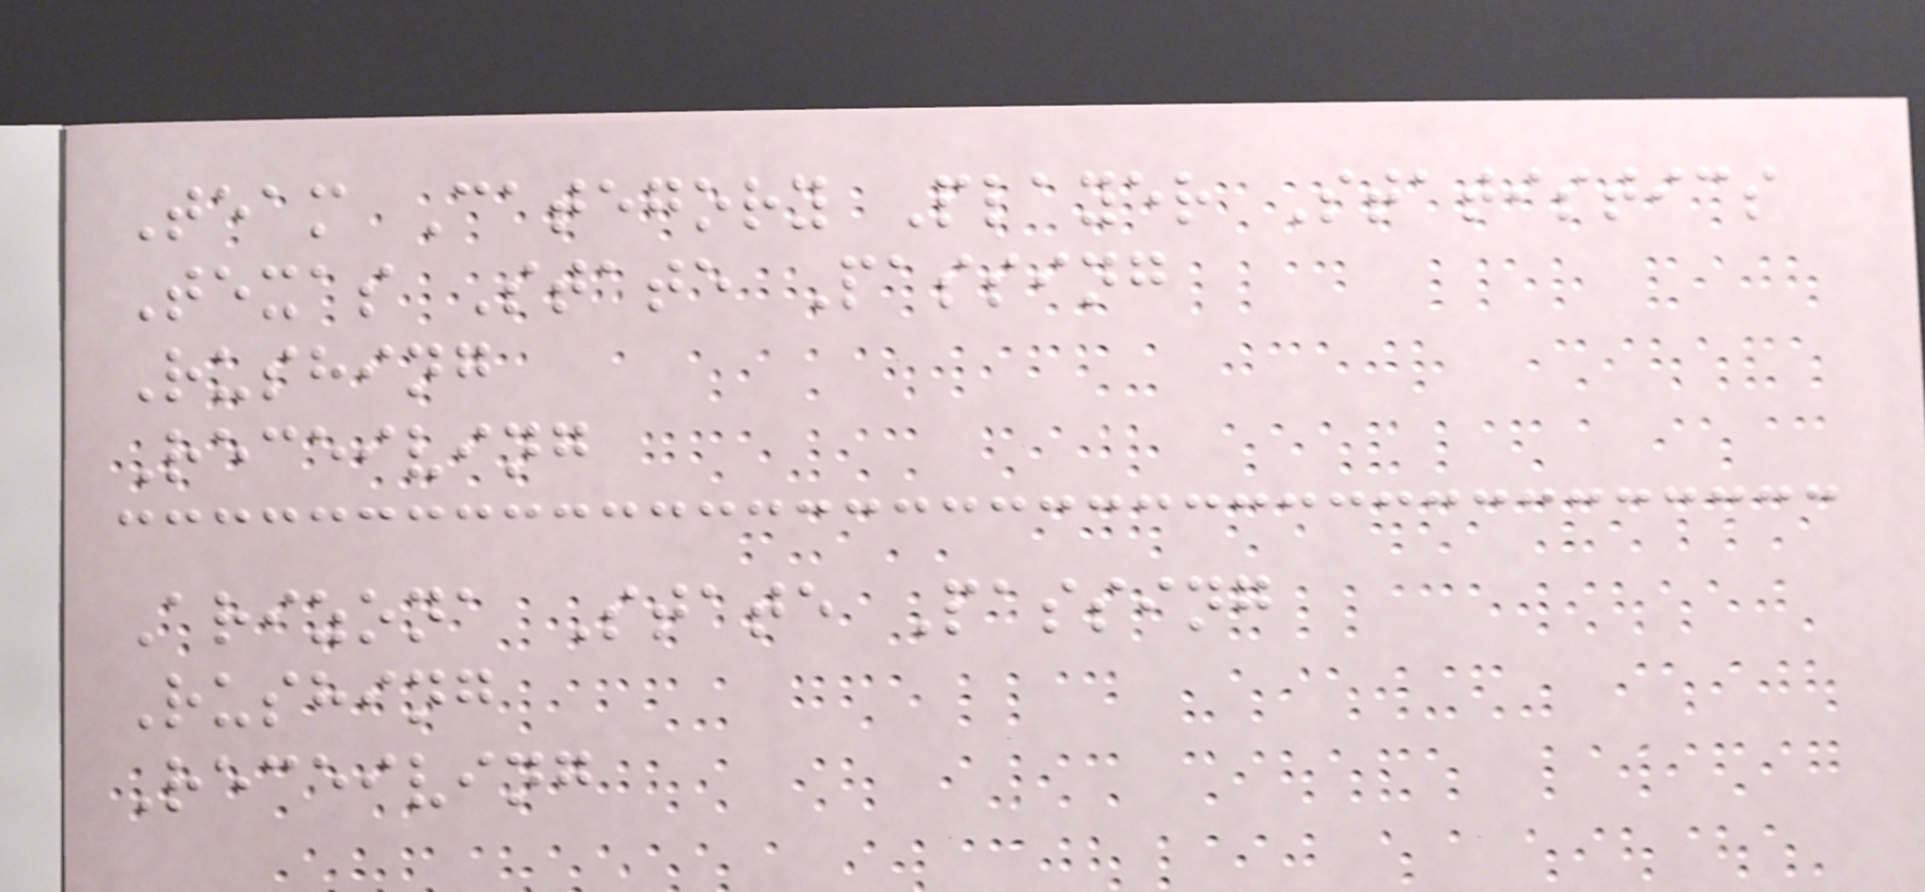Team Category Player Statistics
Texas State Passing
Rushing
Receiving
Arizona State Passing
Rushing
Receiving
